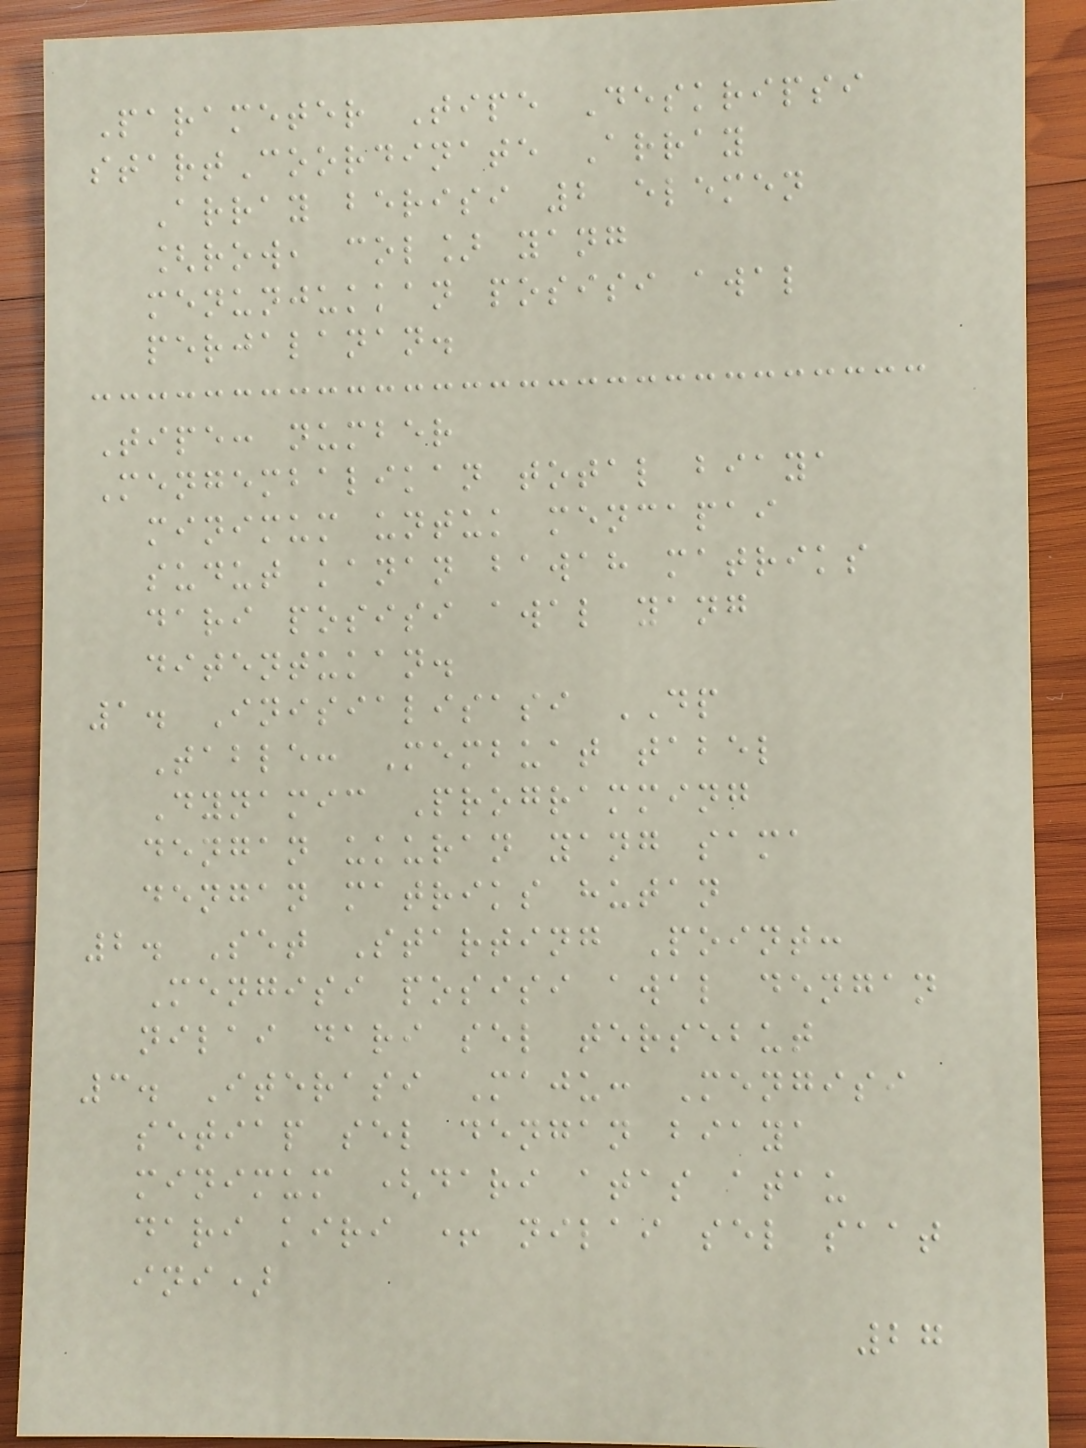Parameter Tipe Deskripsi
startCoordinate Array
Array berisi 2 elemen
[row, col] yang
menunjukkan posisi awal
perjalanan.
Tipe: number
Mengembalikan total biaya
minimum untuk mencapai
sudut kanan bawah matriks
dari posisi awal yang
ditentukan.
1. Inisialisasi DP
Table: Membuat tabel
Dynamic Programming
dengan ukuran yang sama
dengan matriks hutan
2. Set Starting Point:
Mengisi posisi awal dengan
nilai dari sel tersebut
3. Iterasi Maju: Mengisi
setiap sel dengan biaya
minimum (dari atas atau
dari kiri + nilai sel saat
ini)
27
